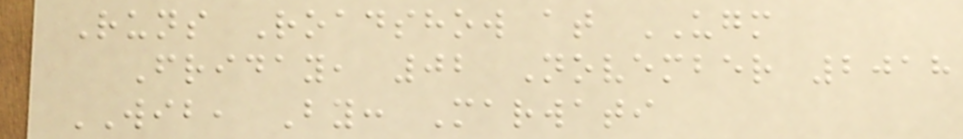Runs Roadshow at UGM
Friday, 02 November 2018
WIB, By: Marwati
